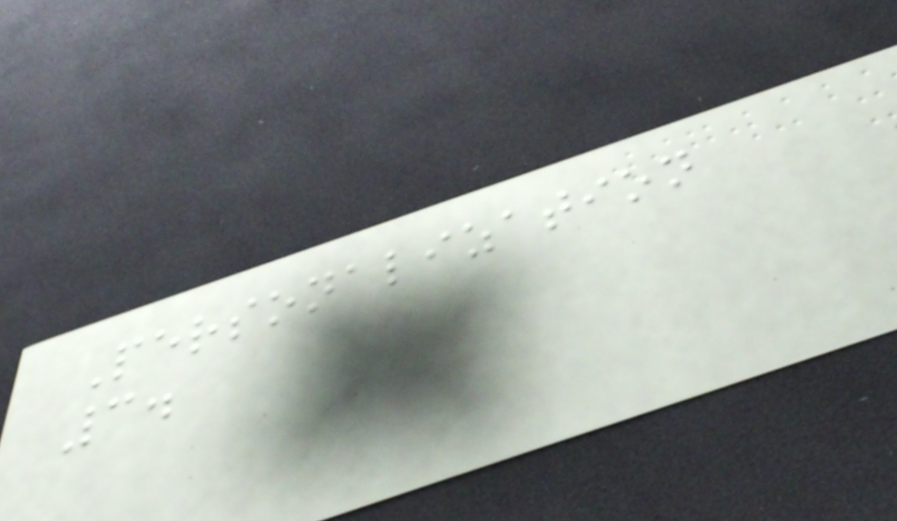Personalization
3.
